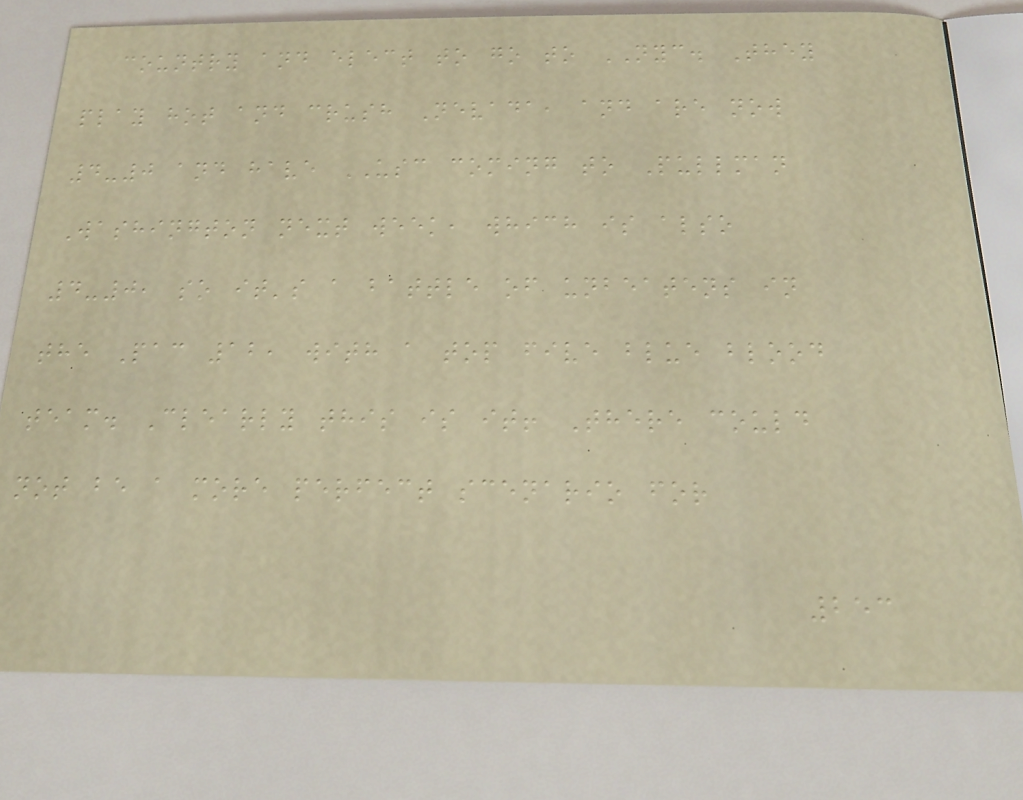country and elect to go to NYC. They
play hot and crush Nevada, and are now
4-0 and have USC coming to Pullman
Washington next week, which is also
4-0, so it's a battle of unbeatens in
the Pac 12, with a top five blue blood
team. Clearly this is it! There could
not be a more perfect scenario for
253
